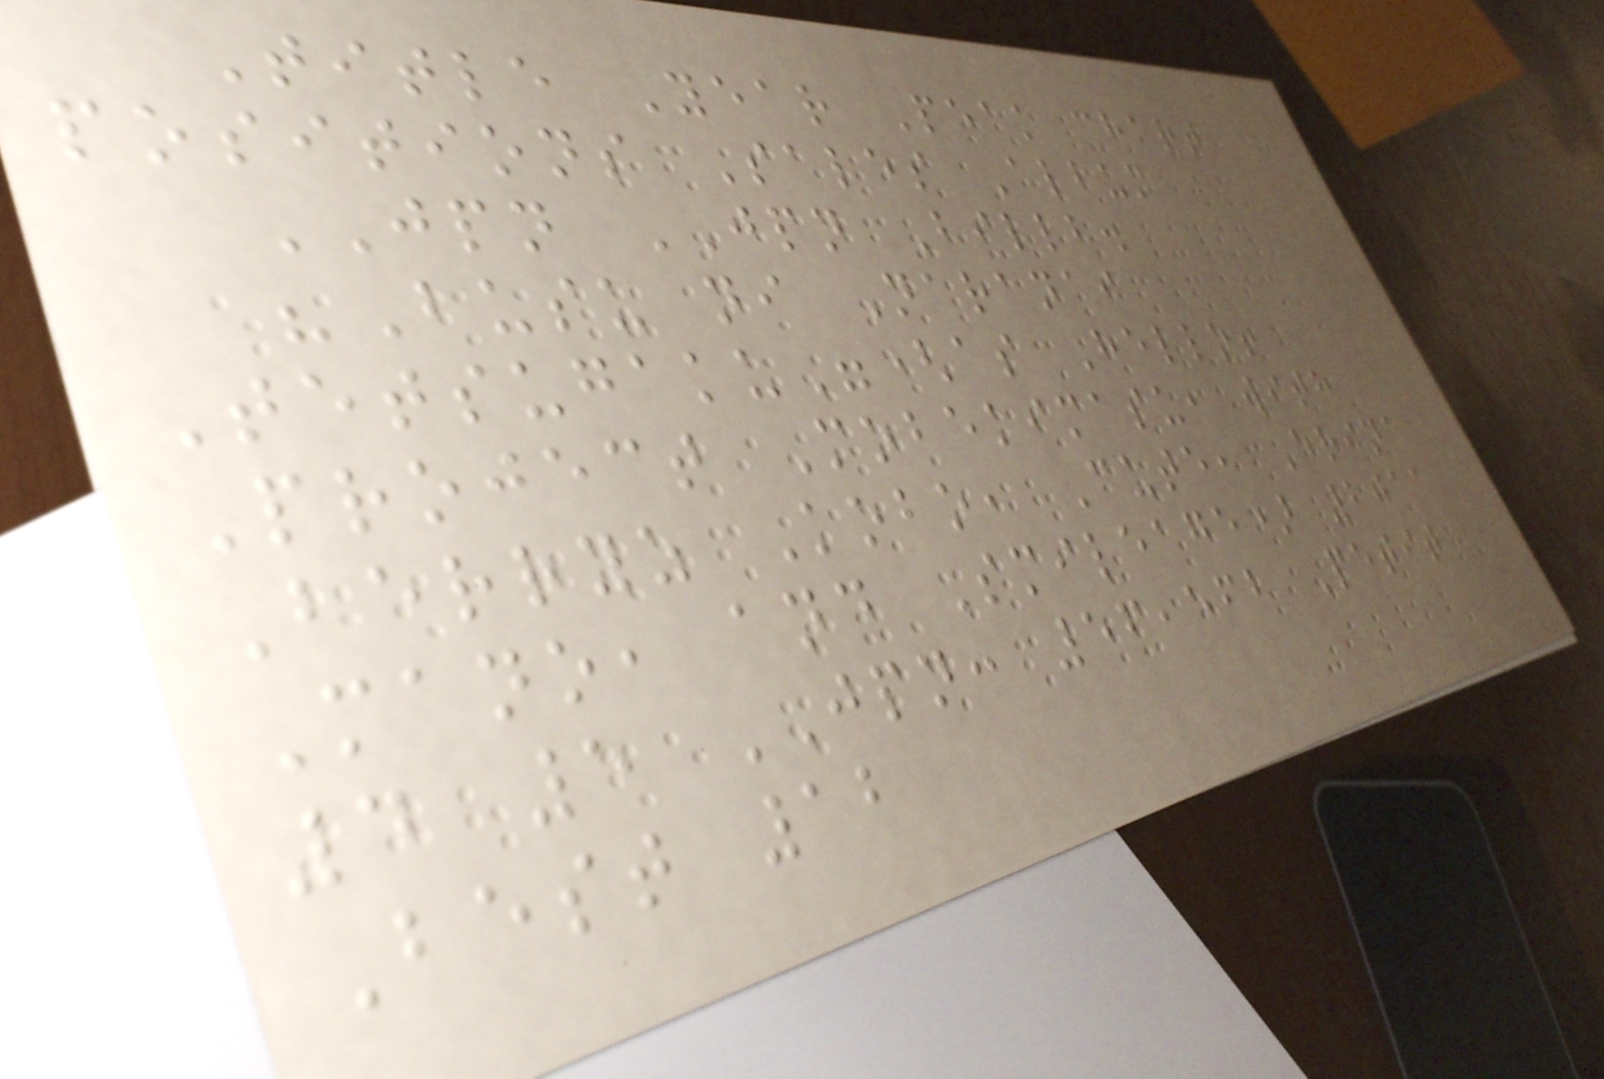Title Year Peak chart
positions Sales Album
JPN JPN Billb.
"Busu ni Naranai
Tetsugaku"(as Hello!
Project Mobekimasu, with
Berryz Kobo, Cute, Erina
Mano, and Smileage) 2011
4 5 JPN: 56,562 Petit
Best 12
